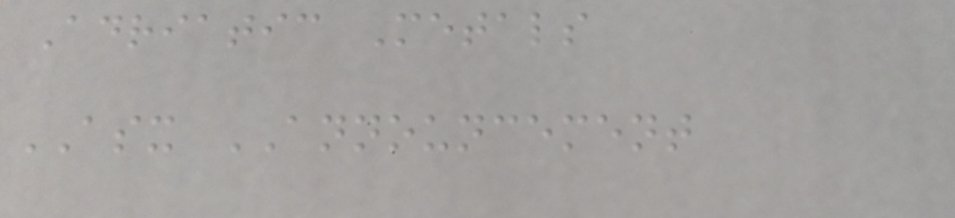Adriatic Metals
ASX ANNOUNCEMENT
